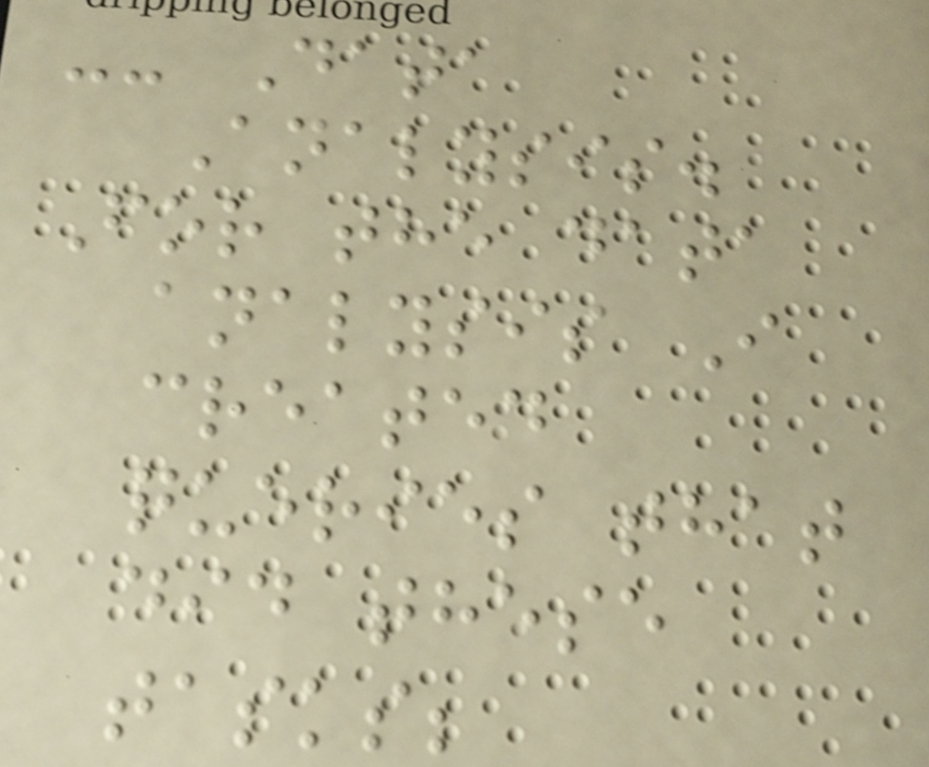-- Data
Analysis.
For the data
analysis I
created
queries that
did these
tasks;
